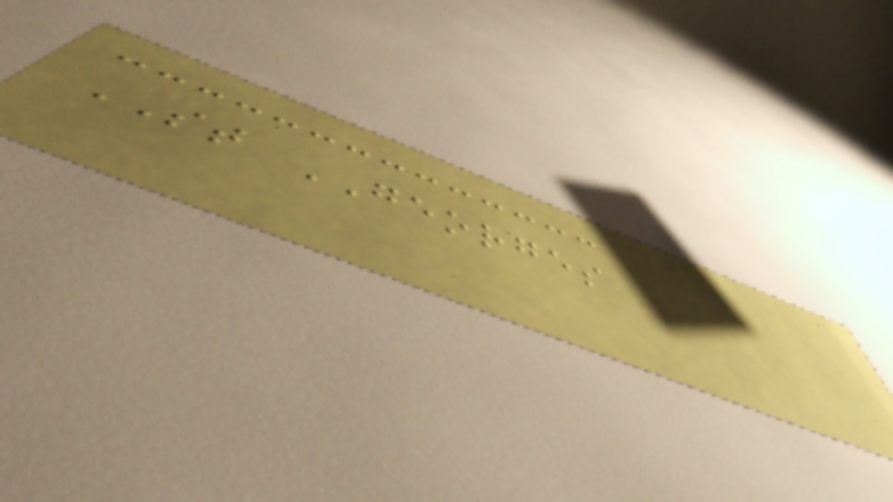ST GEORGES
